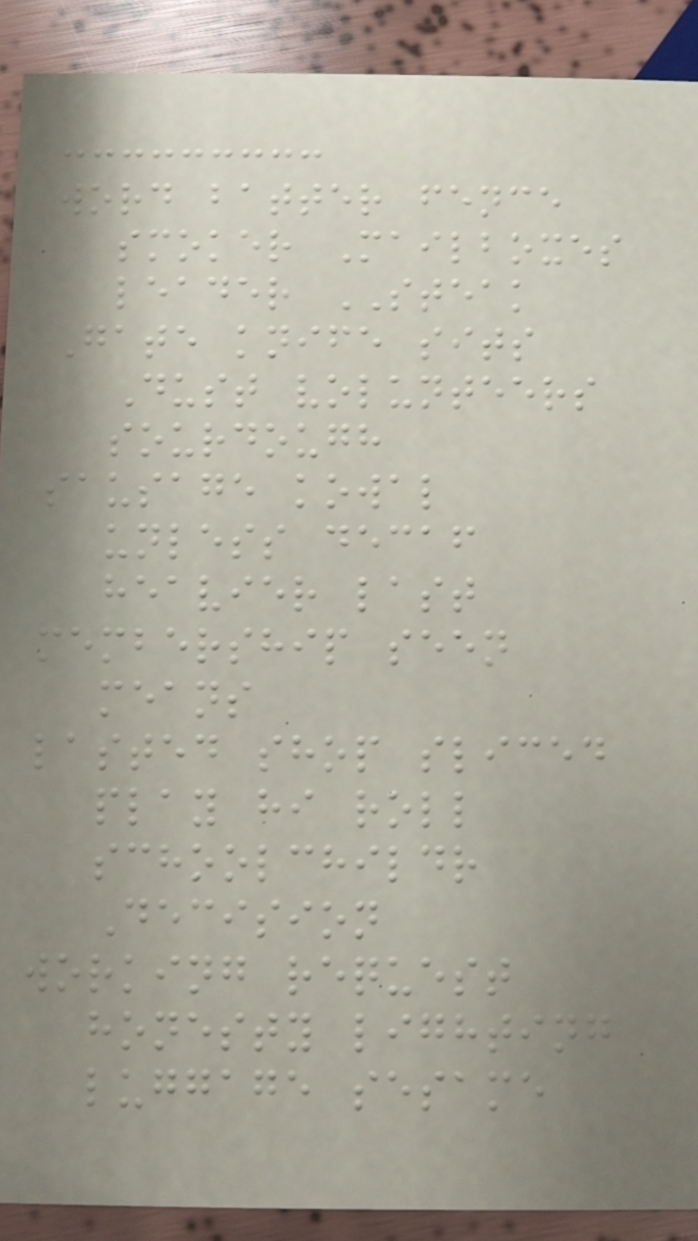word batter fence
smoker Mailboxes
leader STEAK
Gate knife sits
Dust volunteers
sourdough
sausage kowal
unless decaf
heavier last
membership seen
means
lasted shop sliced
play hi roll
schoolchildr
Decision
working request
honesty lighting
luggage sesame
